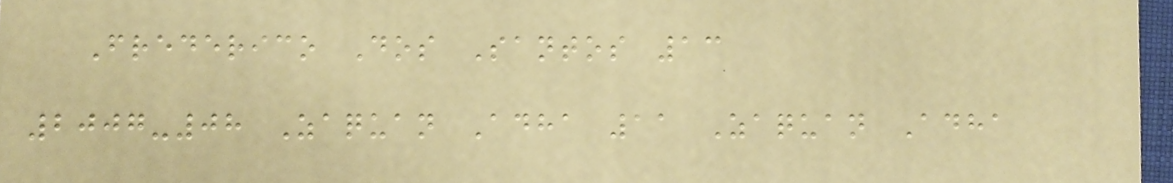Frederico Dos Santos 13
2007-08 Zaquan Adha 11 Zaquan Adha
